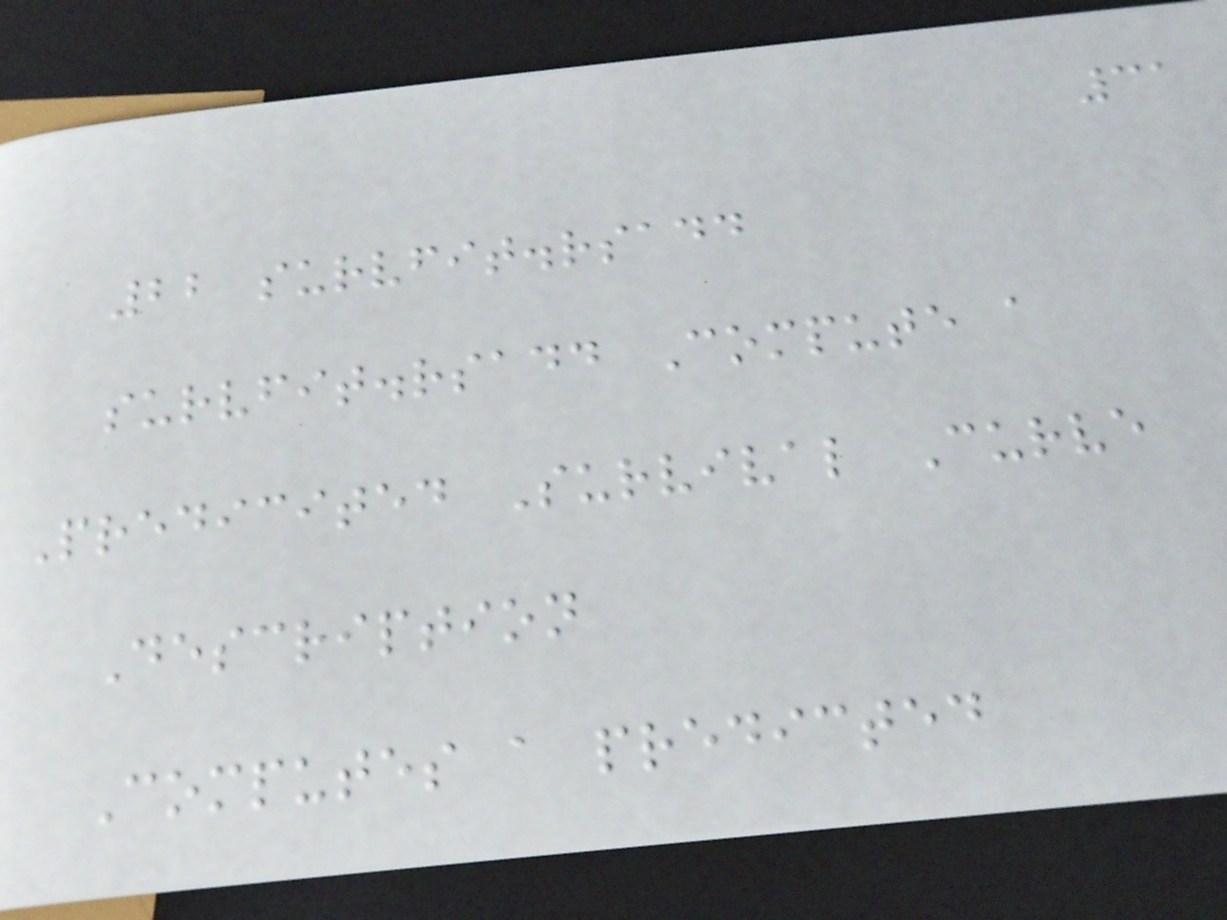31
22 survfit.rsadd
survfit.rsadd Compute a
Predicited Survival Curve
Description
Computes a predicted
